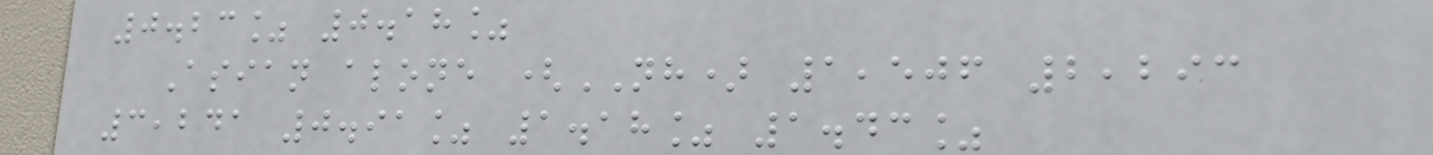0.23% 0.18%
Asian alone (NH) 1,506 2,293
3,241 0.91% 1.18% 1.43%
